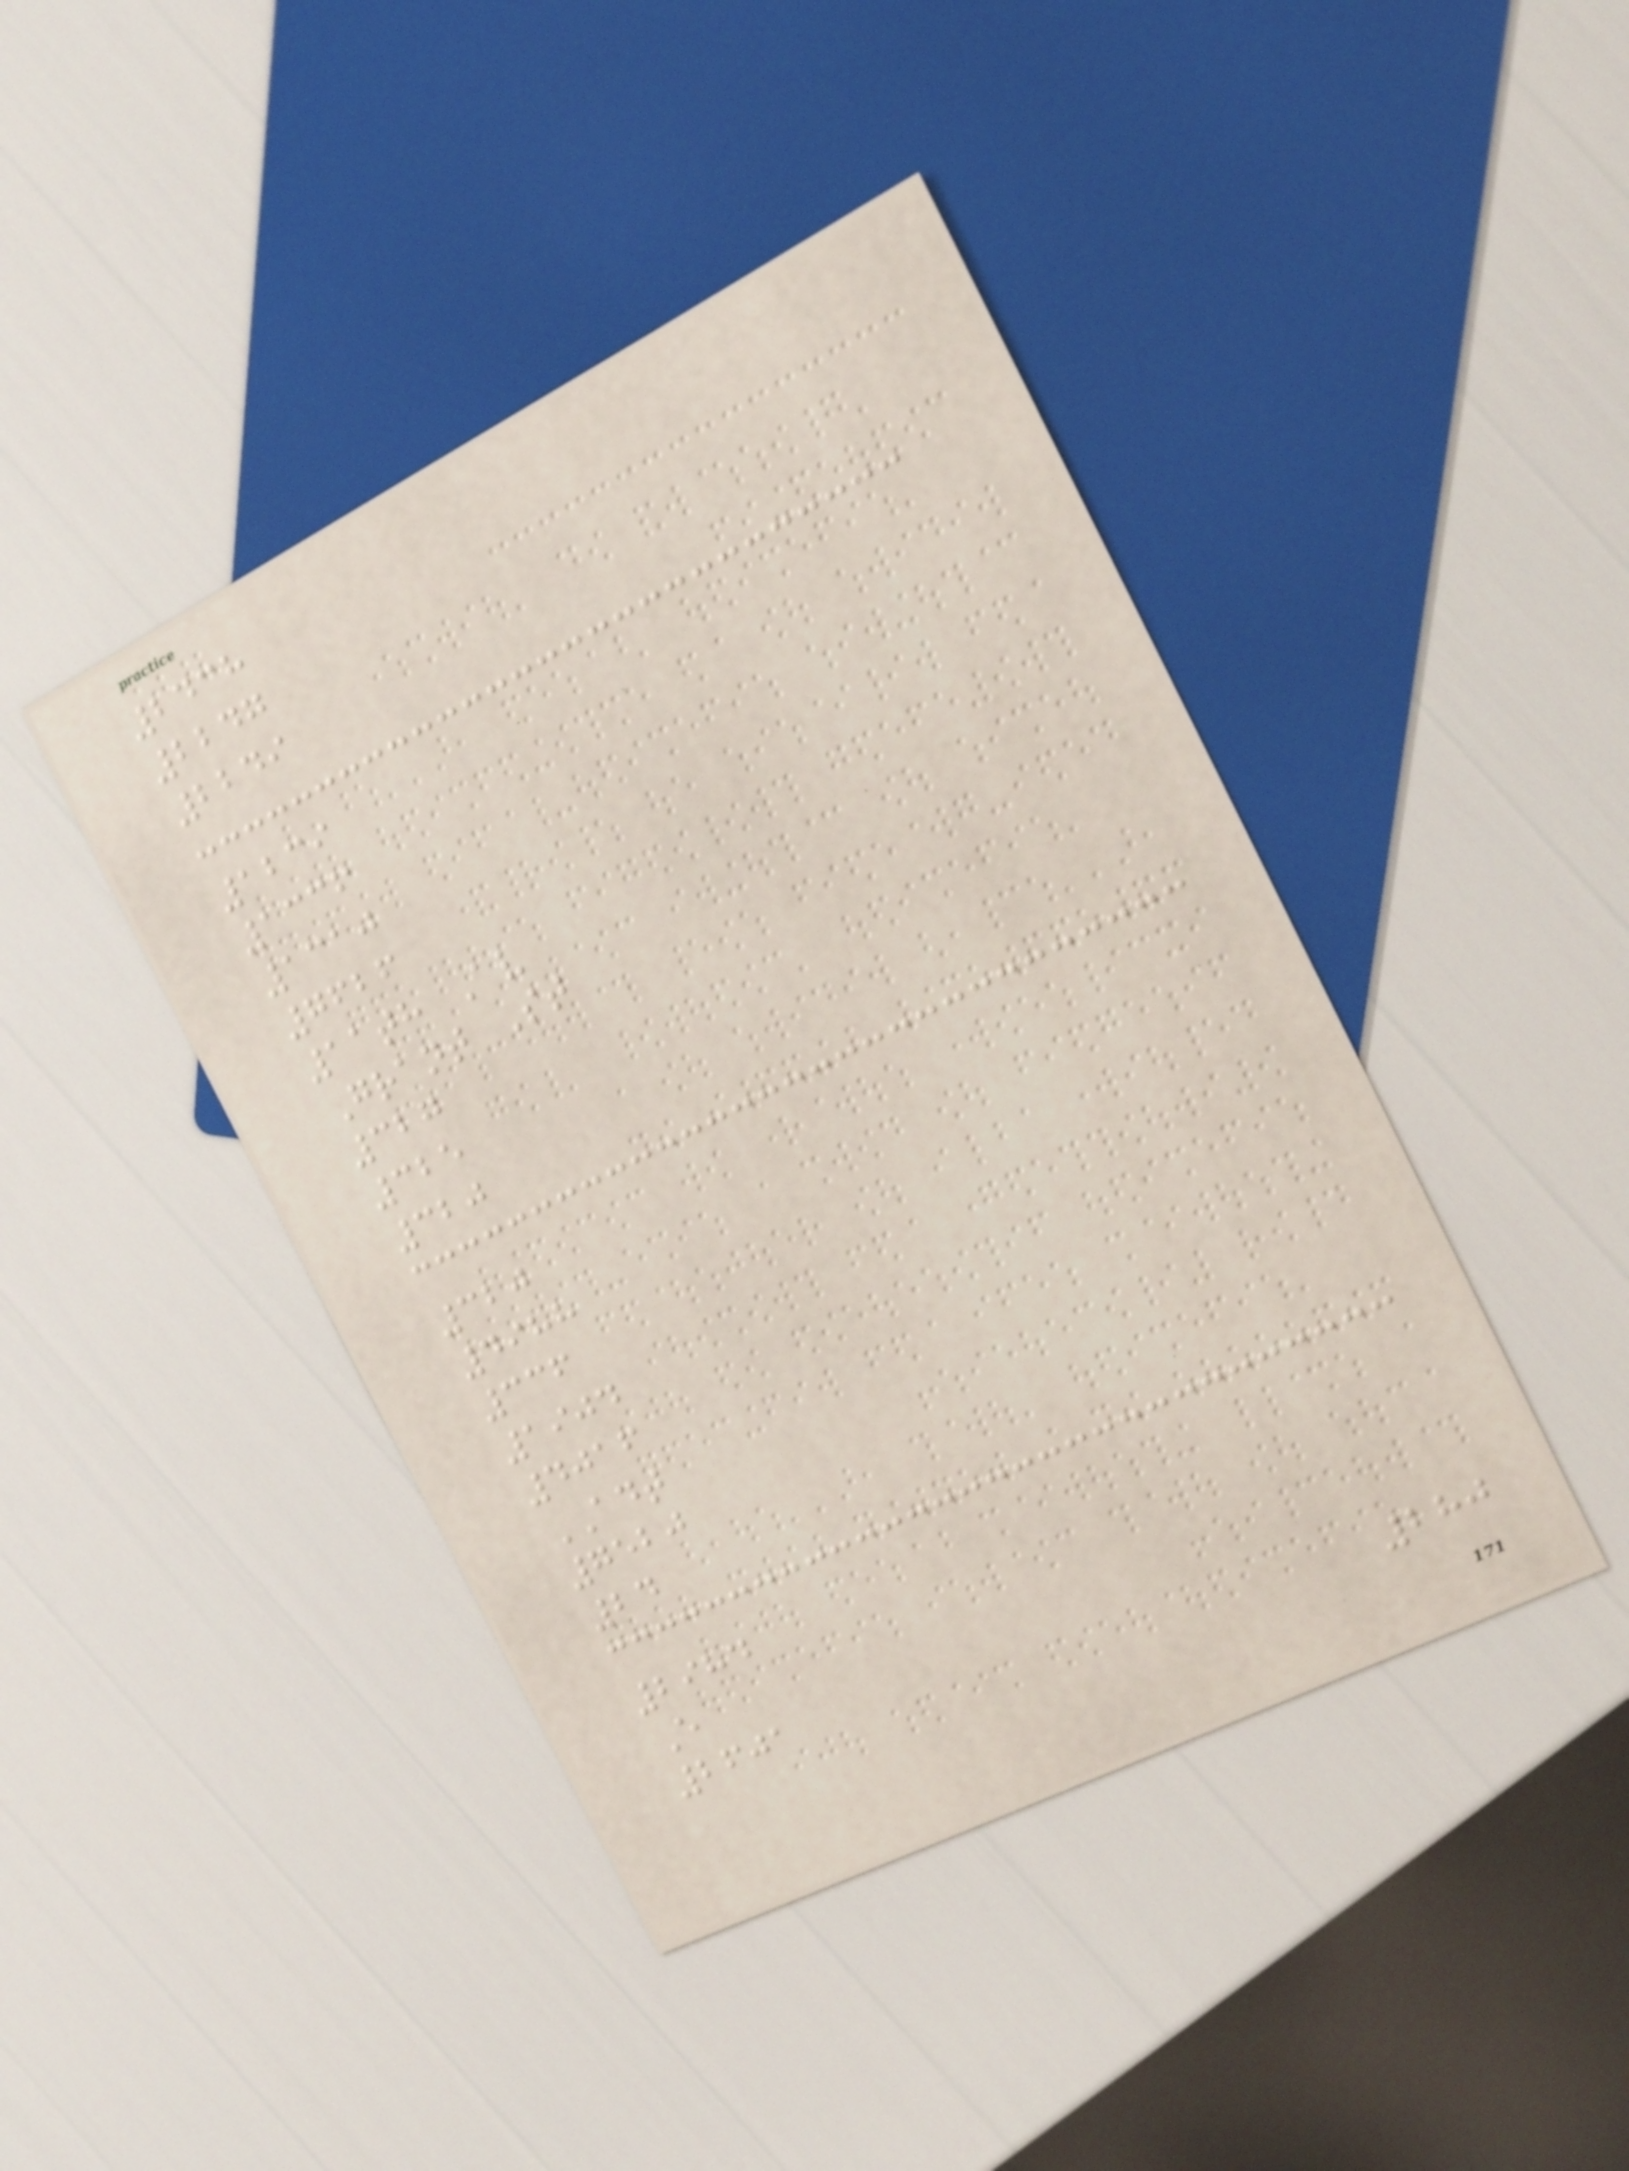2438
2247
2249
1239
1336
1310
7626
11th Av
Grant St
327
325
320
320
4988
336
1904
4016
ADT
7520
24
2984
E
2601
280
